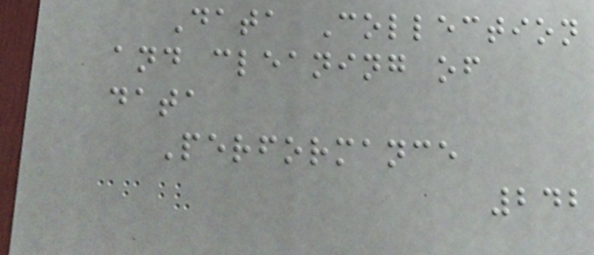Data Collection
and cleaning of
data
Performance
242
